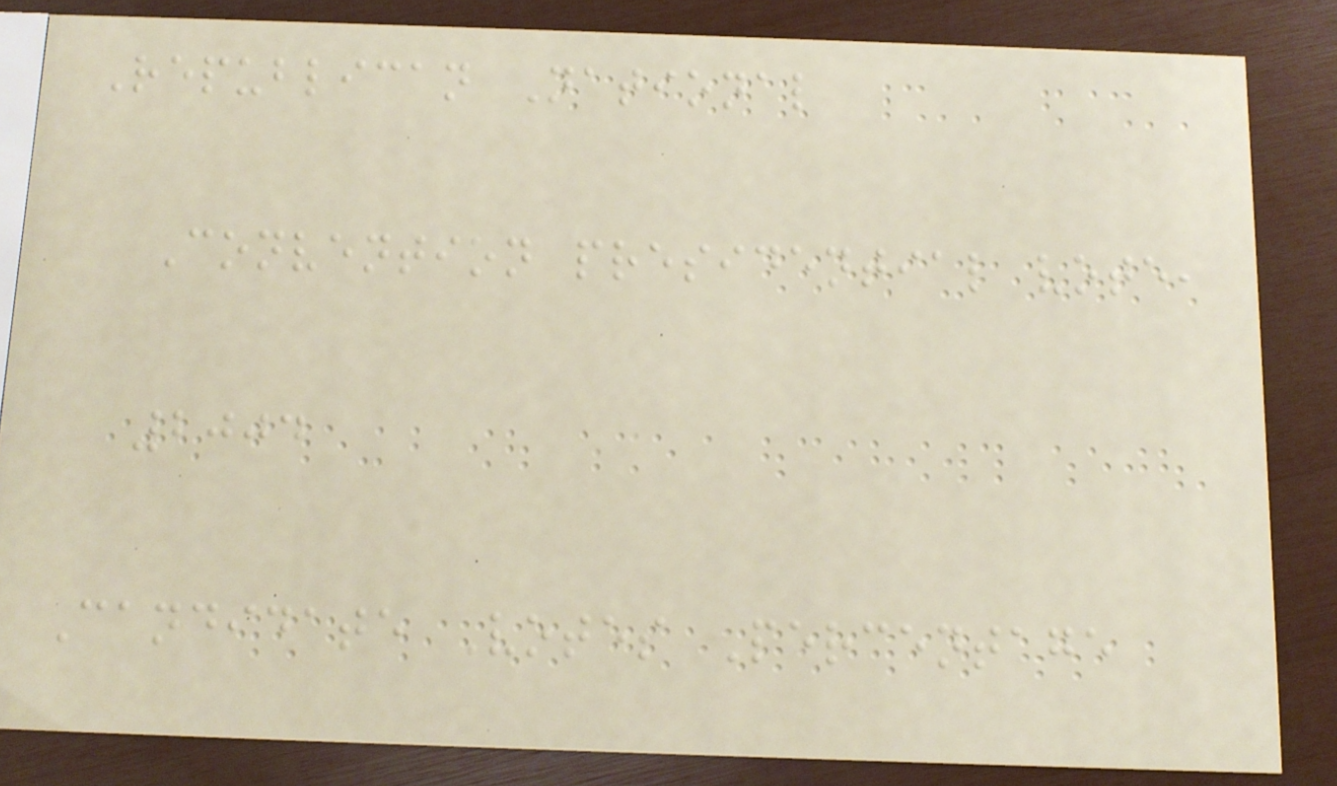Republican National
Convention presidential vote,
2004
Candidate Votes Percentage
